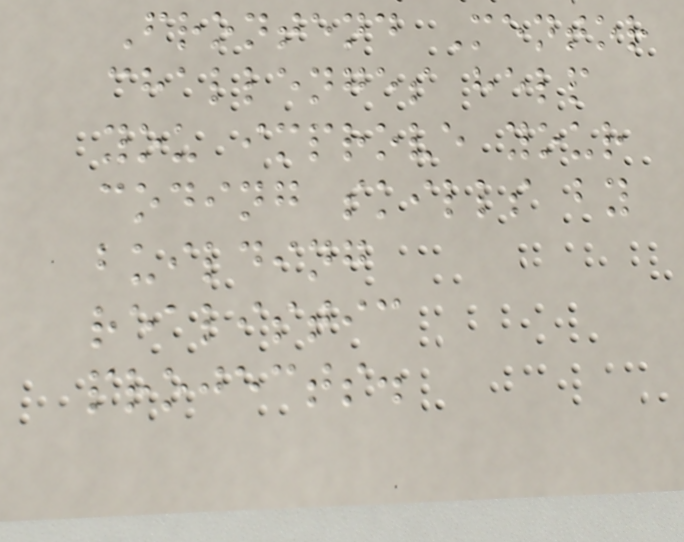Frontend Mentor
challenges help
you improve your
coding skills by
building
realistic
projects.
